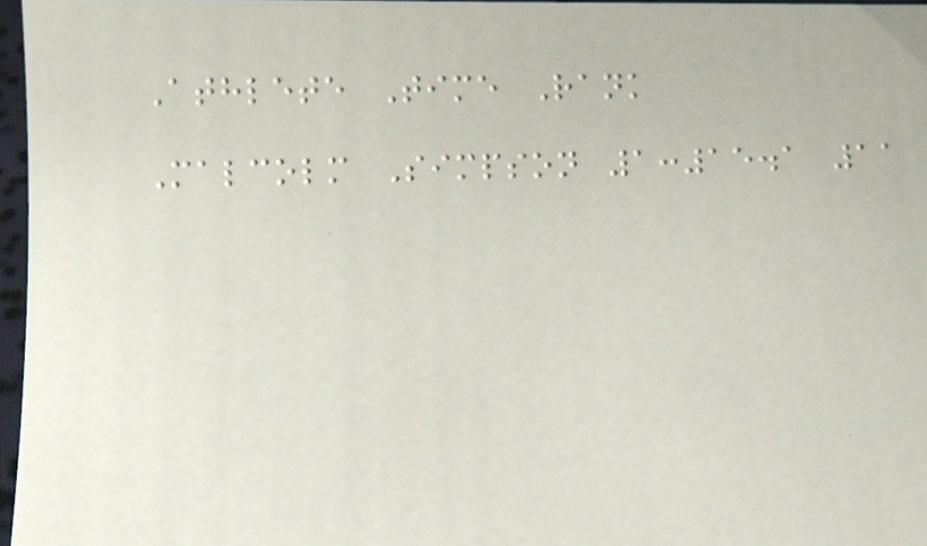Athlete Time Rank
Malcolm Simpson 1:15.1 11
